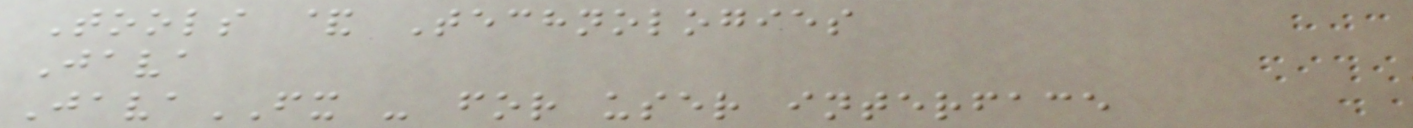Tools & Technologies
Java
JavaFX - for user interface
